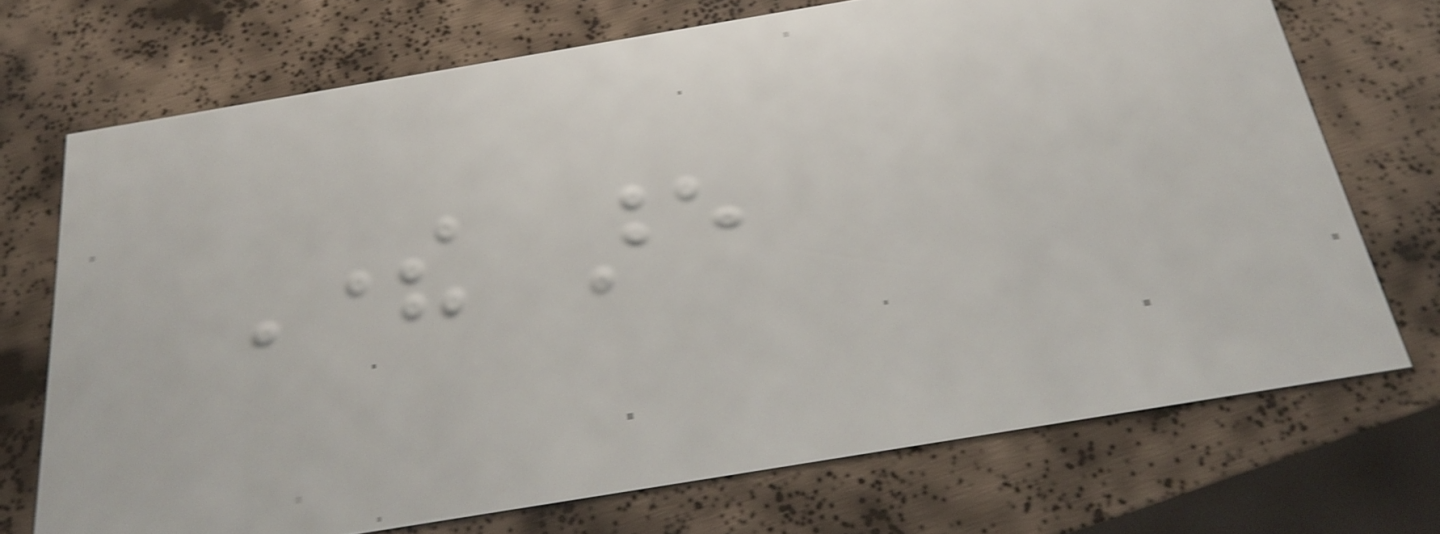There are
